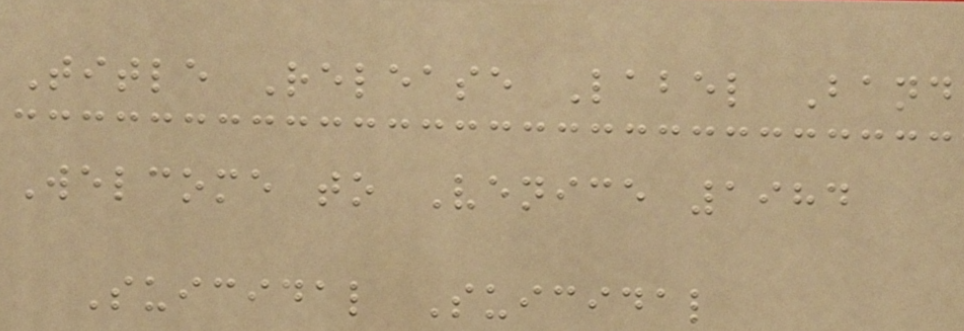Title Release Label Band
Welcome to Venice 1984
Suicidal Suicidal
